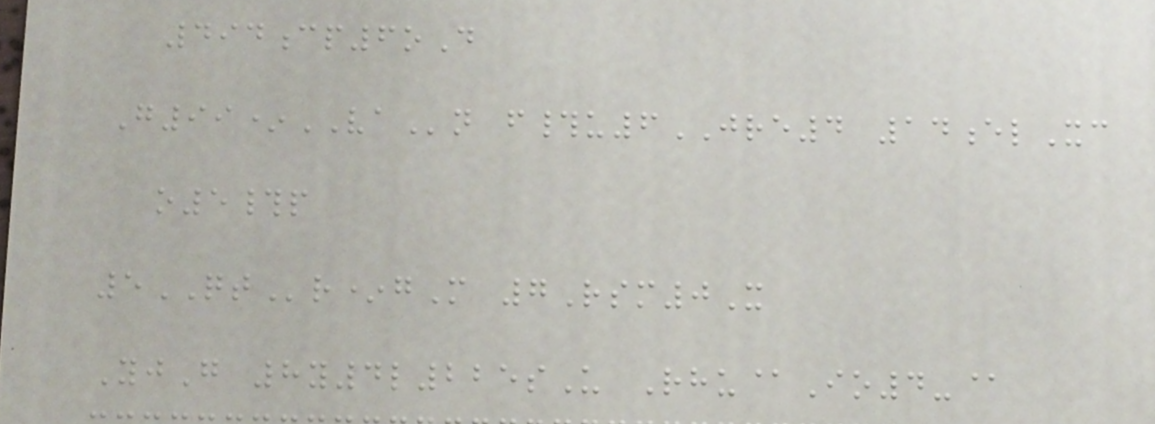494cp6oD
G99*VAn f#u6JRE4 14elXc
o5#p
5QTr*gM 7Rsm0X
YjG 8y4l225sU Rhu@Io4-@
